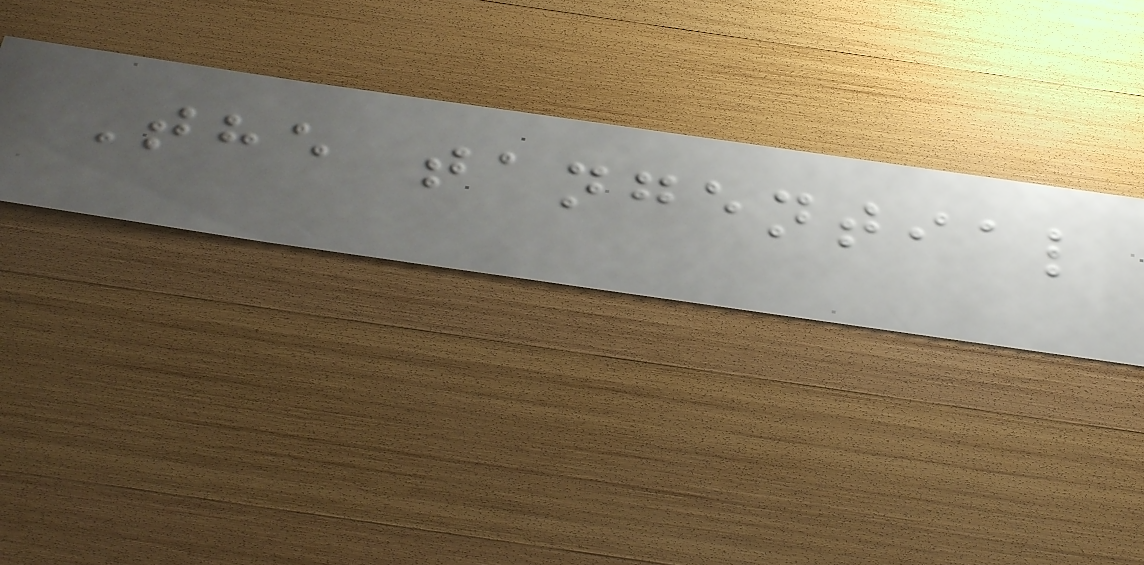The tangential
